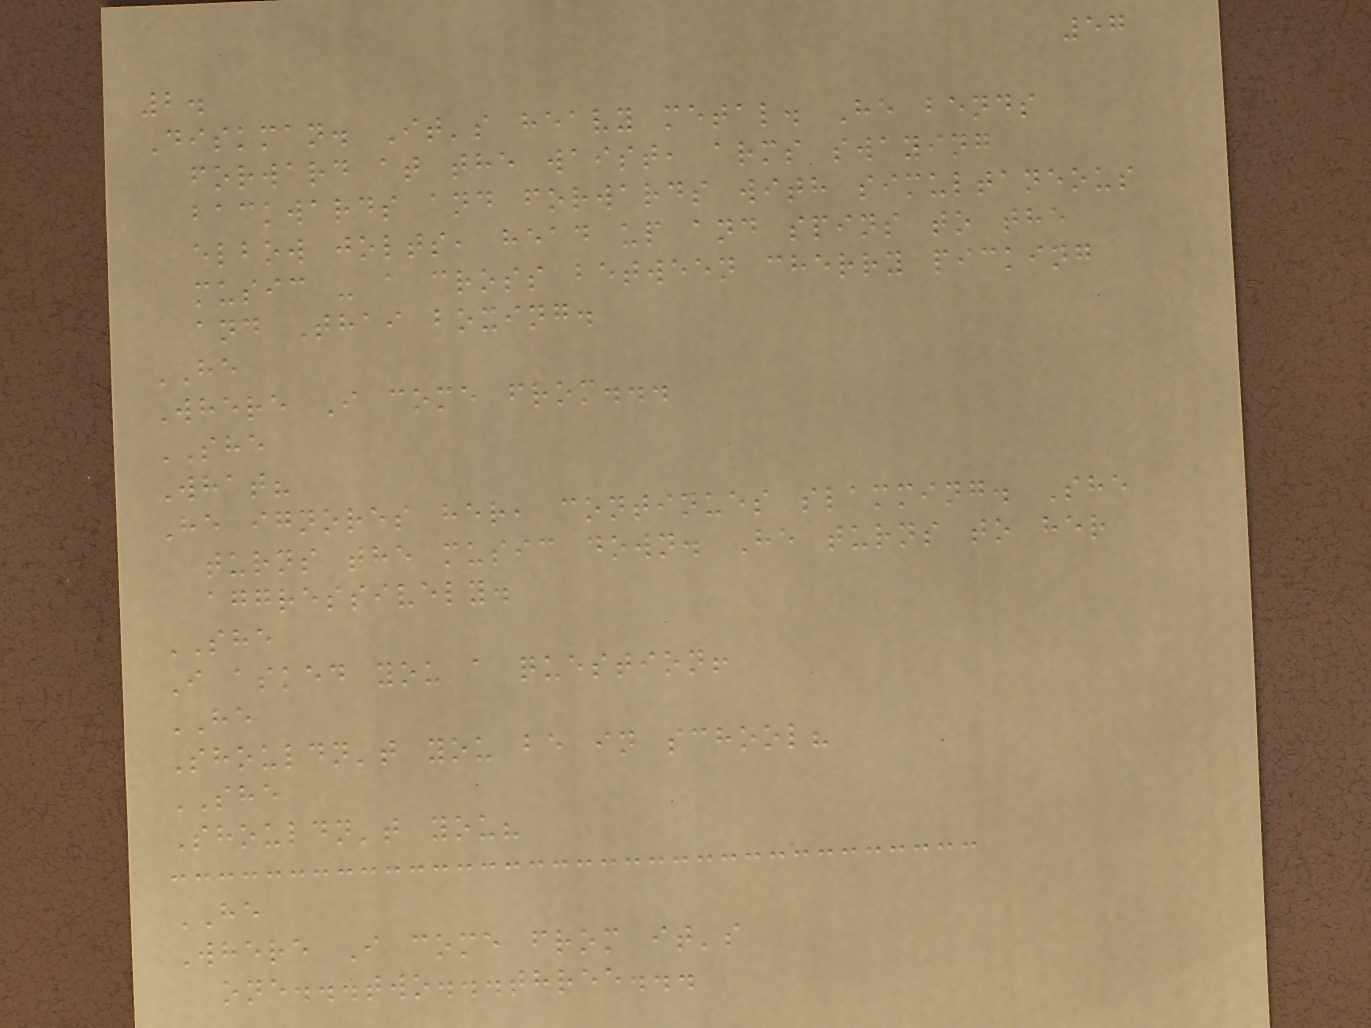57
2.
Diskman. It's heavy metal. He bends
forward at the waist, arms swaying
backwards and forwards with simultaneous
elbow jolts, head up and spins to the
music - a cross between cherry picking
and Thai boxing.
HE
Where I come from...
SHE
What?
He ignores her, continues slamming. She
turns the music down. He turns to her
aggressively.
SHE
I asked you a question!
HE
Shouldn't you be in school?
SHE
Shouldn't you?
HE
Where I come from it's
one...two...three...
